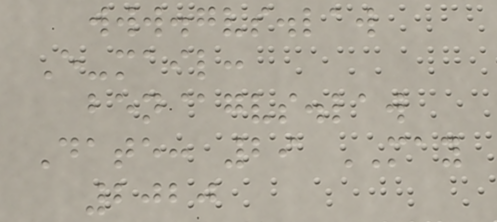www.gvs.law
E-mail:
ben@gvs.law
Date: 29 MAY
2020
